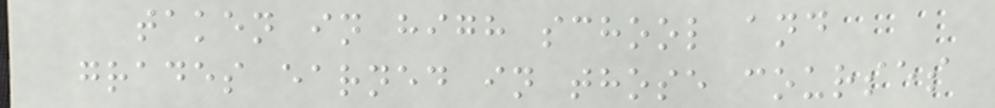taken in high school and
grades earned in those courses
